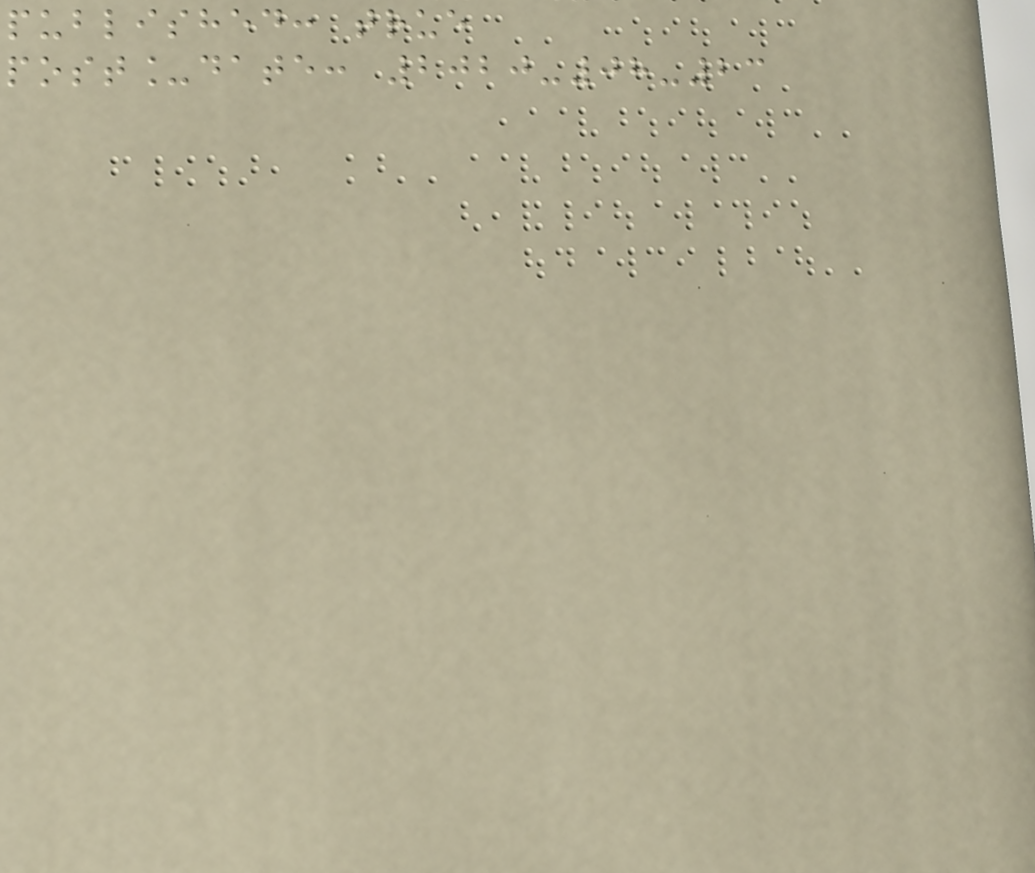published: true
post_date: 2020-08-23
